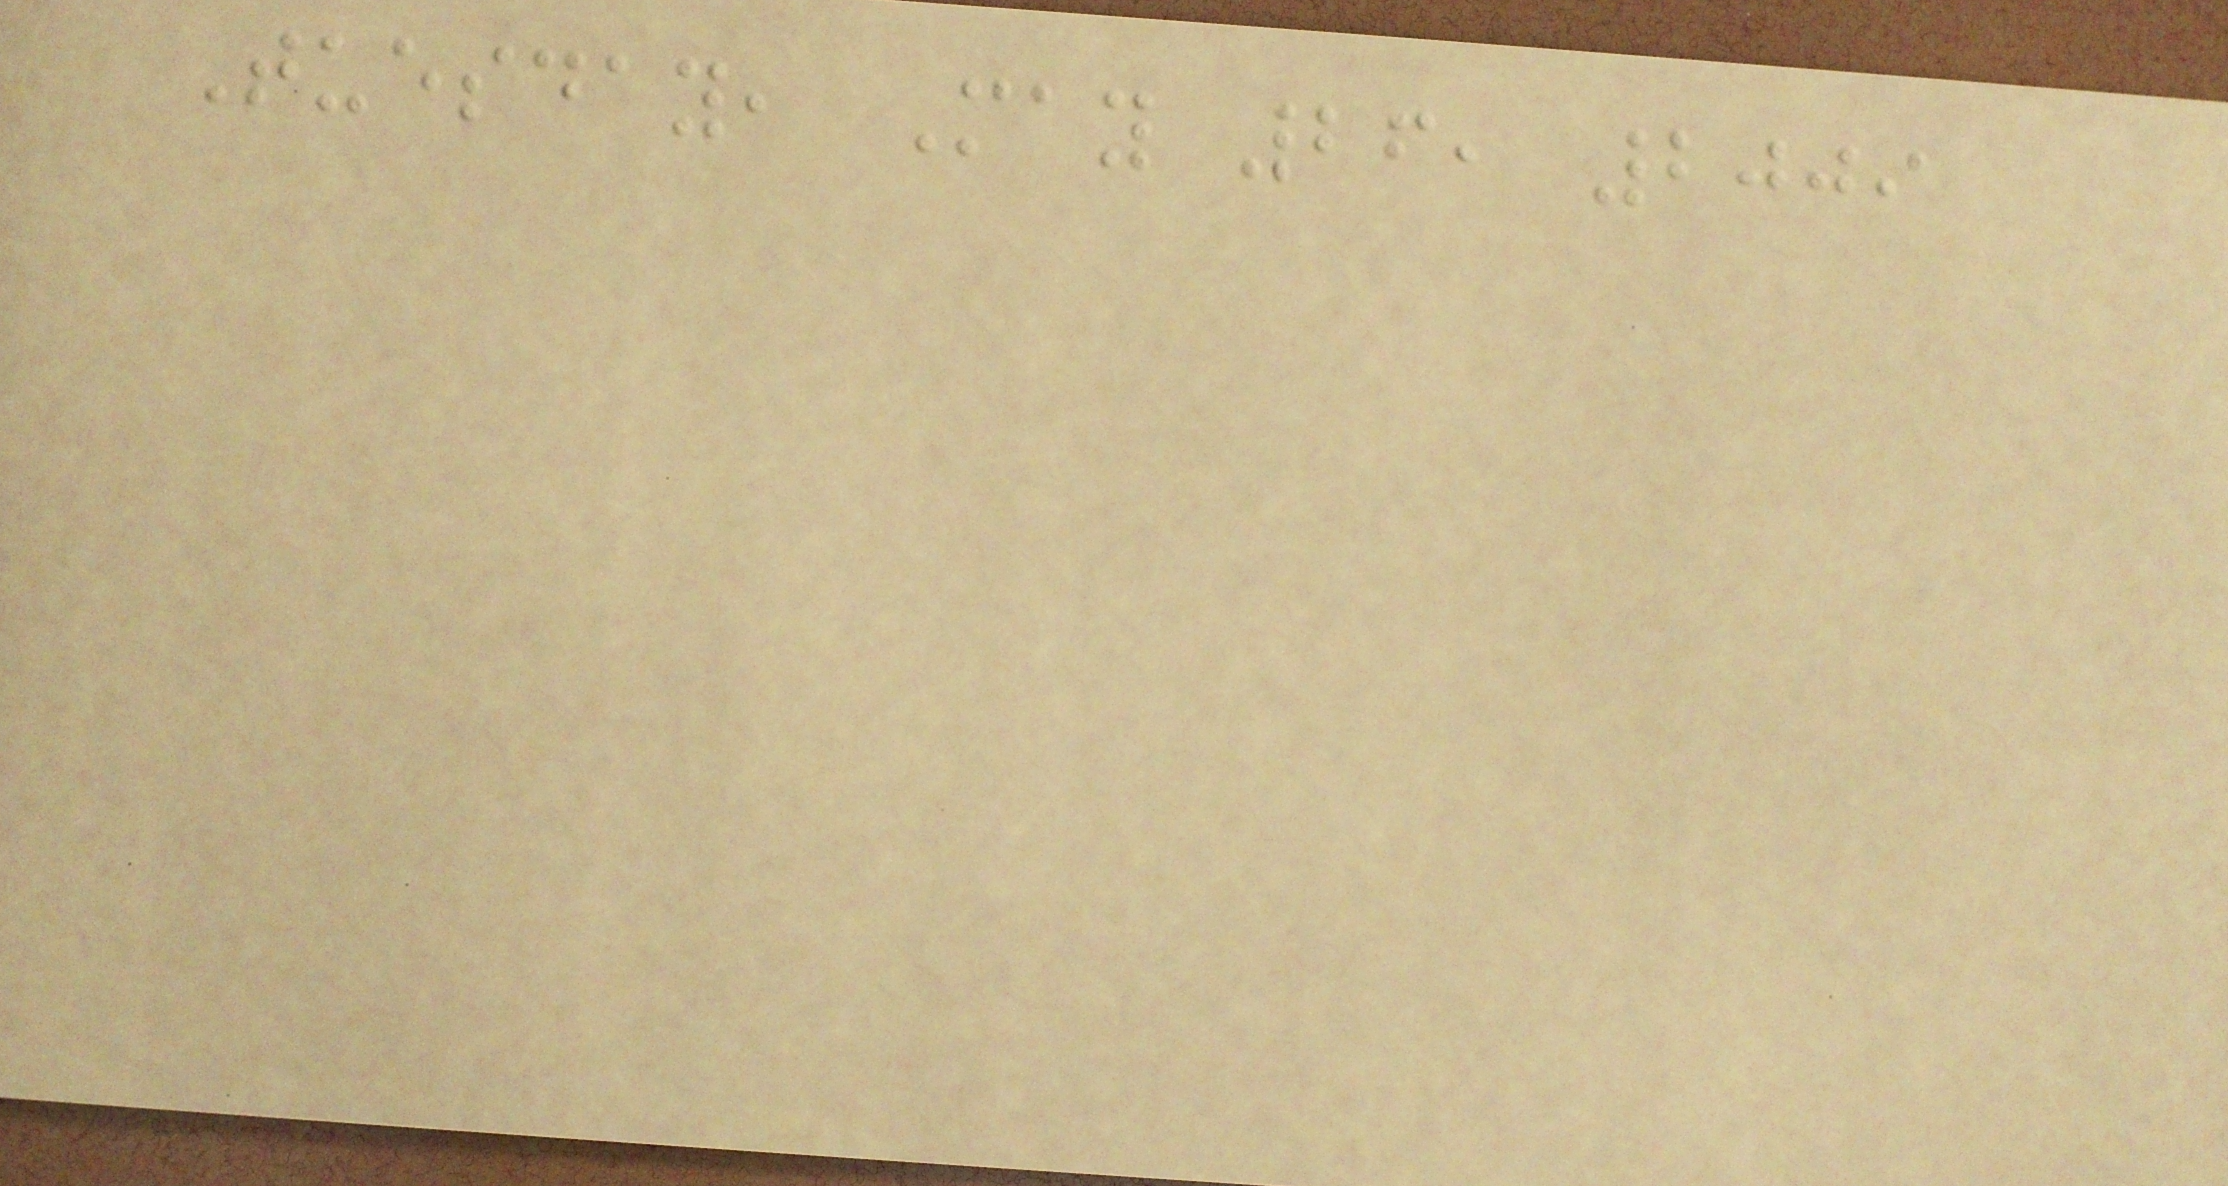Tuesday, May 26, 2009
